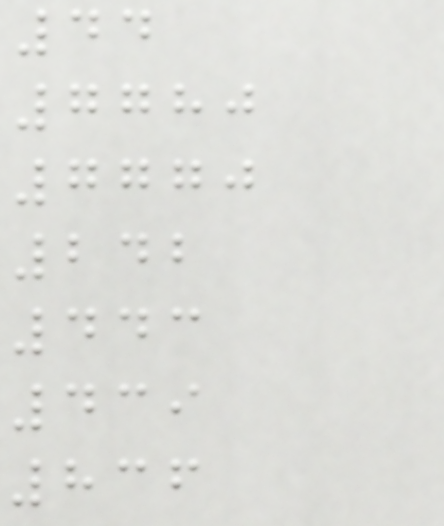44
7780
7770
242
443
439
836
